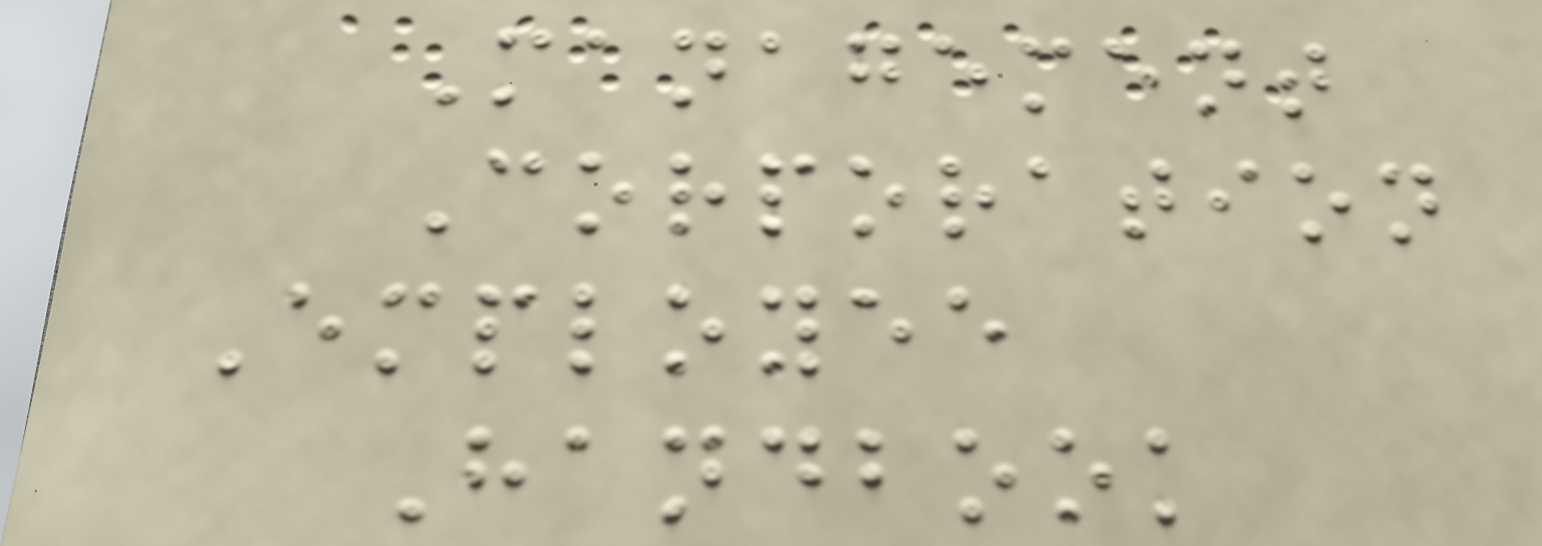Management
Corporation
Employee
Handbook
